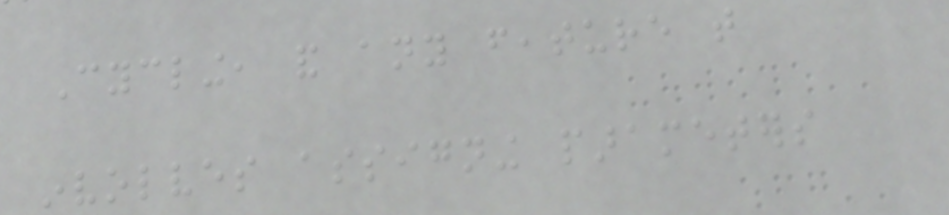Cycling, and any feature that
involves assigning parameters
